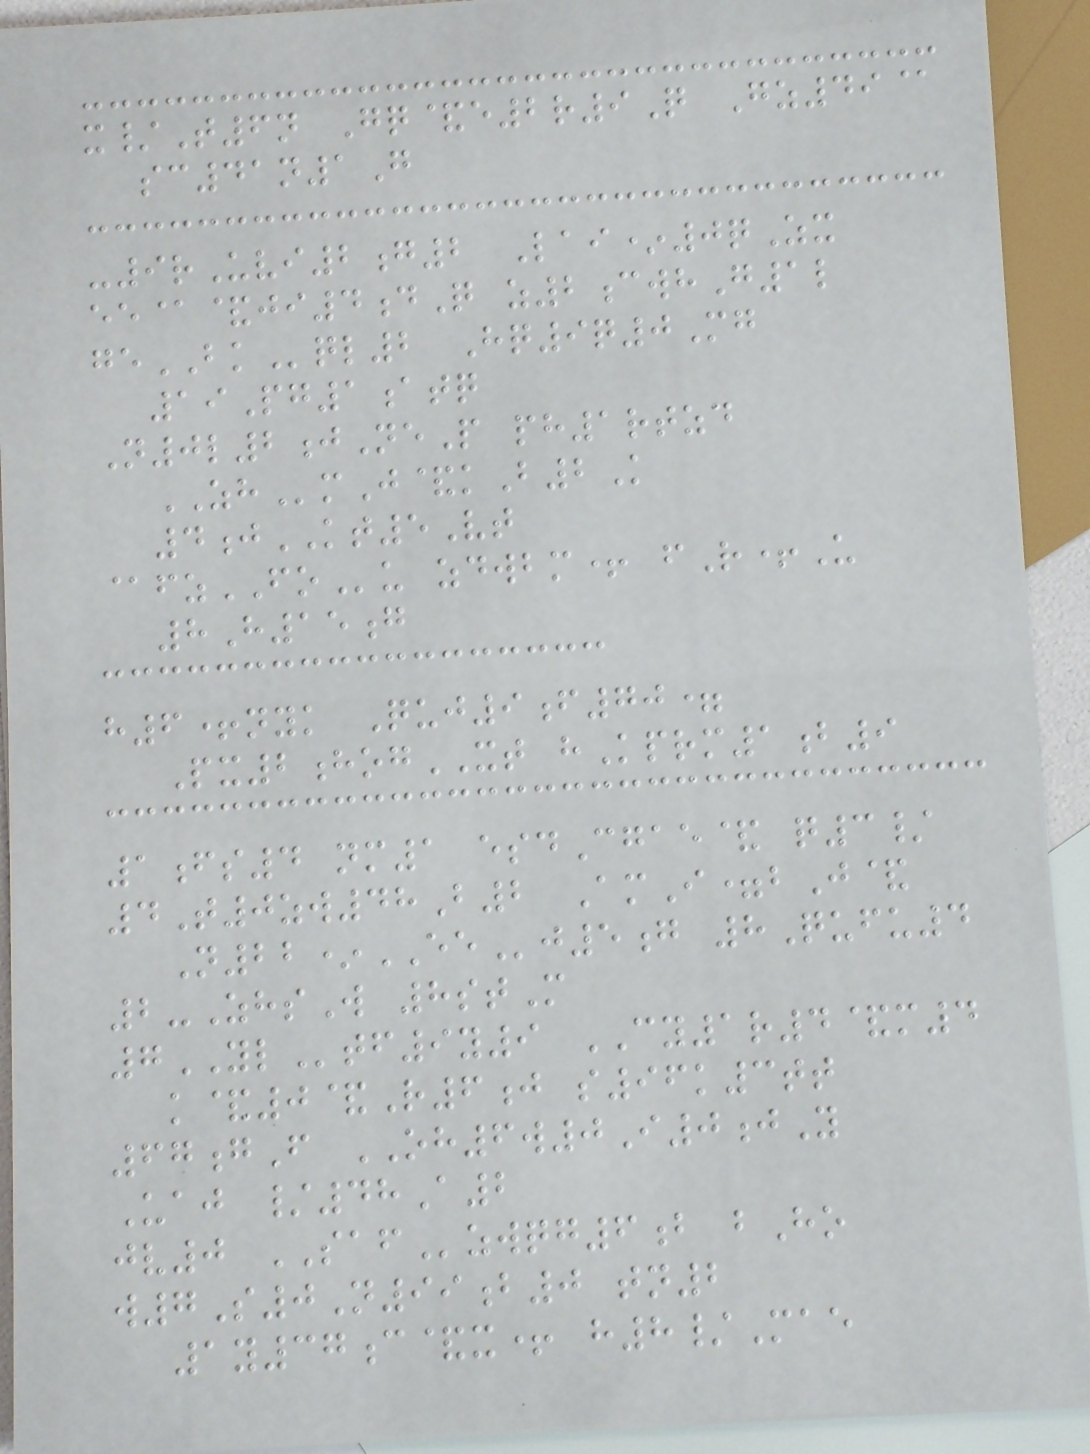x/T6n Gq&e2r9Q Gz49@
sc41n1G
-9rUvi2g2 Lai*0qZx
ee@&ji4dQ z2cwhG1l
geBKql2 Hq9q0Mg
19Pg1atq
N0l2jNeP ph1rtzd
ZHmJ&kB2K
4jKT5Vt
@fzFOu zdwbm+ fR+U
8H15g
h6+nyk Quj9f70=
Px2hogXT hKprm1b9
1fs4 nm1 esdCgae& q3/
4T0zw48B2 AmI=bJ&
N22*EEj5g 8Qufu4
2-ZhsW 8stM
7YLtf9y9 CY1r4&m4
k&0&R6j s96k3tt
67gF OH6w0I0jY
Uaj /48A2
jv0 SAFzwqg6b bHo
w7S0N99b0 tn2
1y37c&x+ h8/Mae
